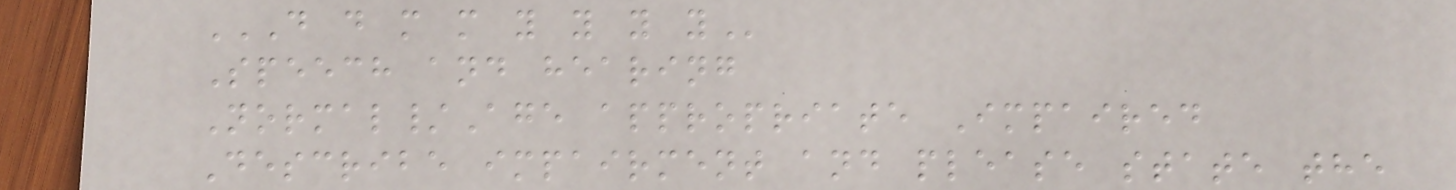D D M M Y Y Y Y
Speech and hearing
Normal/Age appropriate Impaired
Describe impairment and please state the
